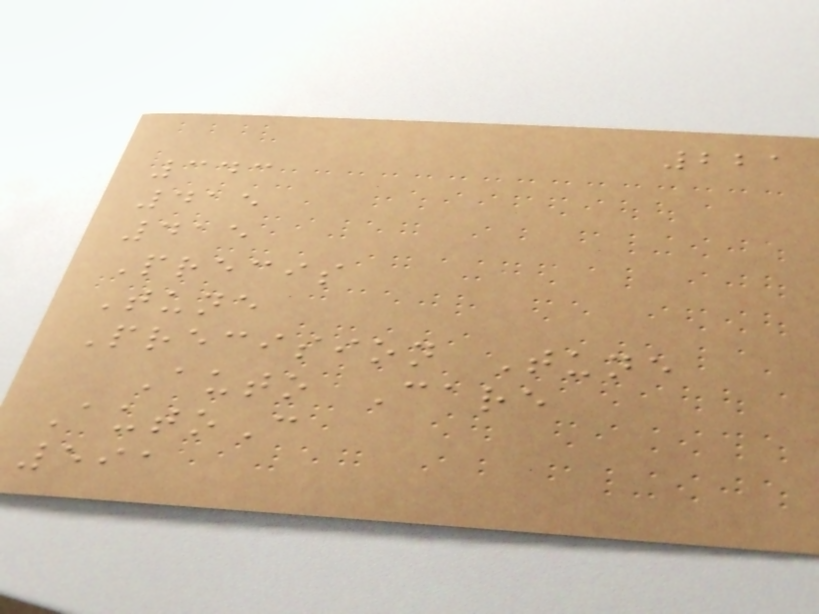221
343
415
415
Precis
Tune
Precision Tune
Auto Care
AutoC
591
